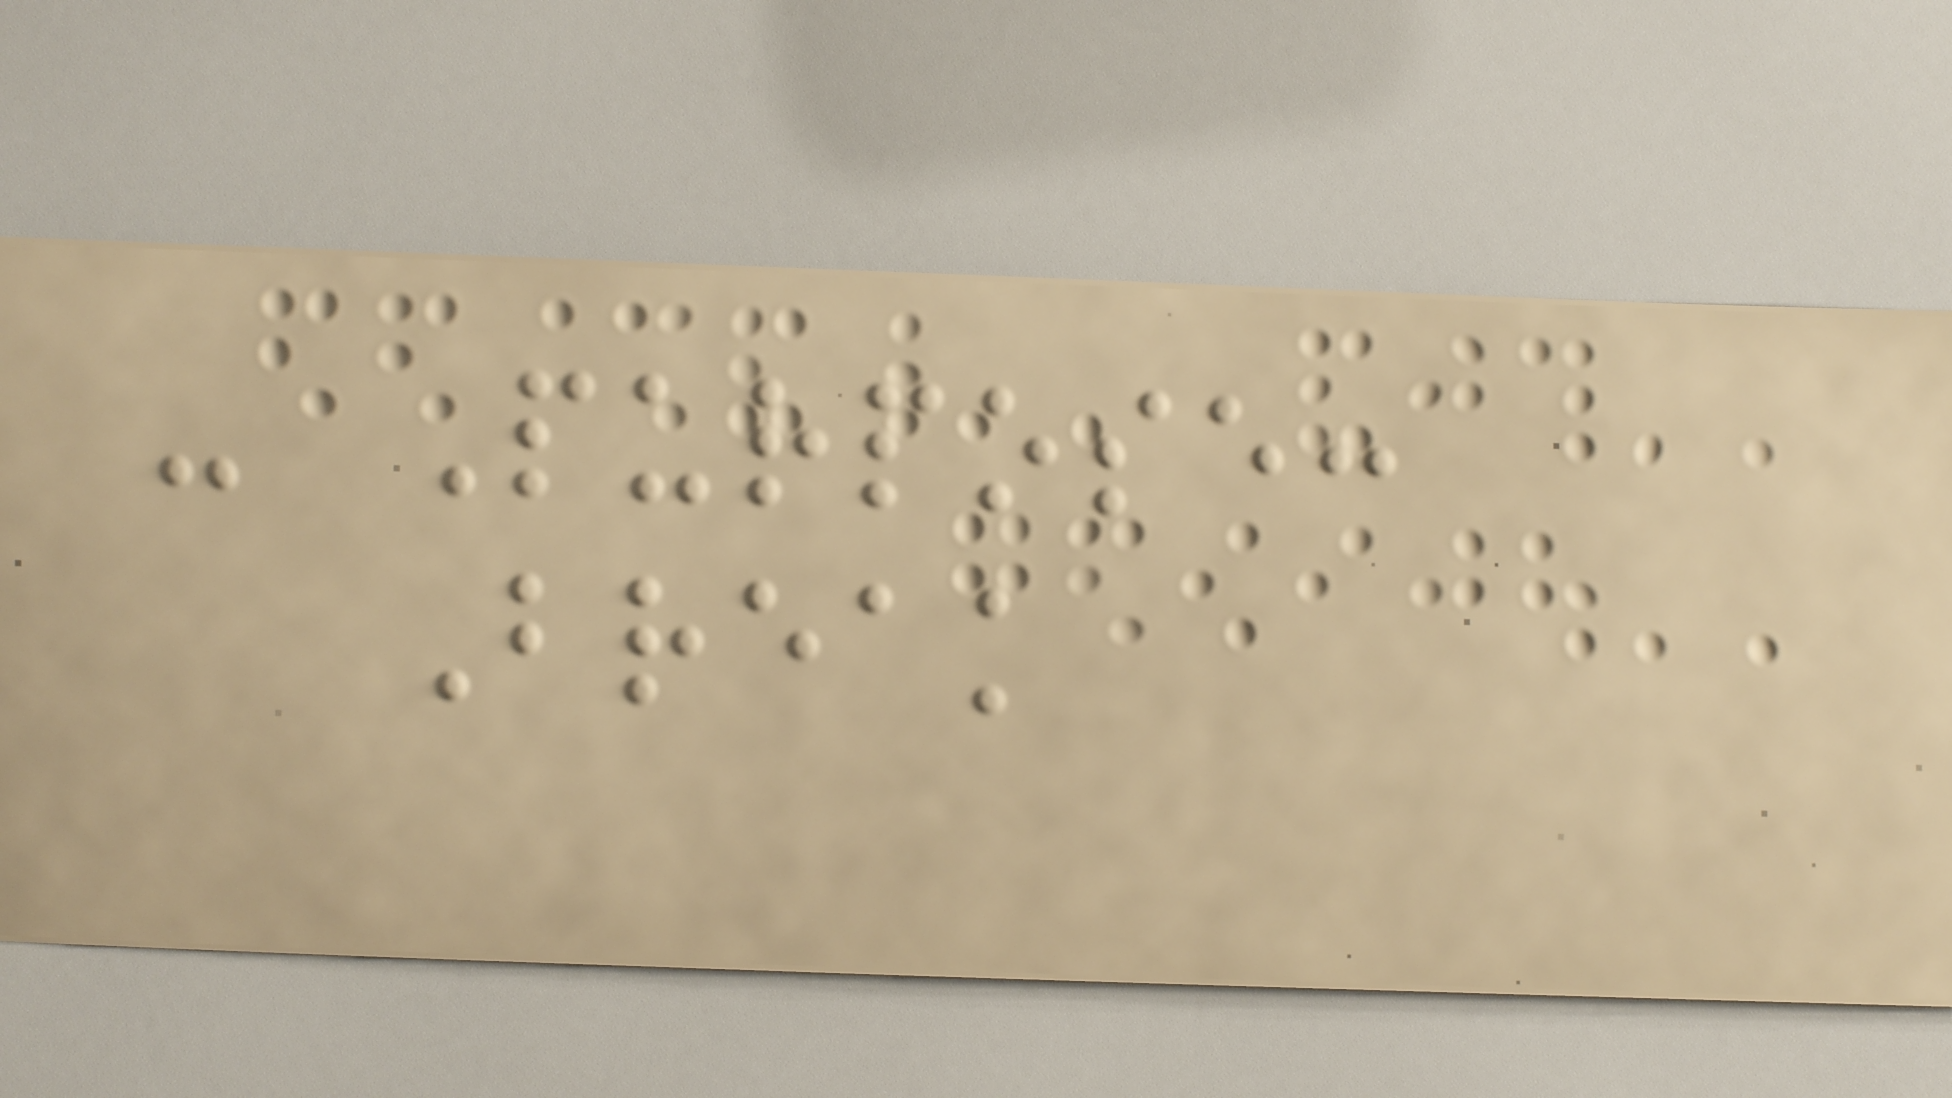- Purpose:
Break
